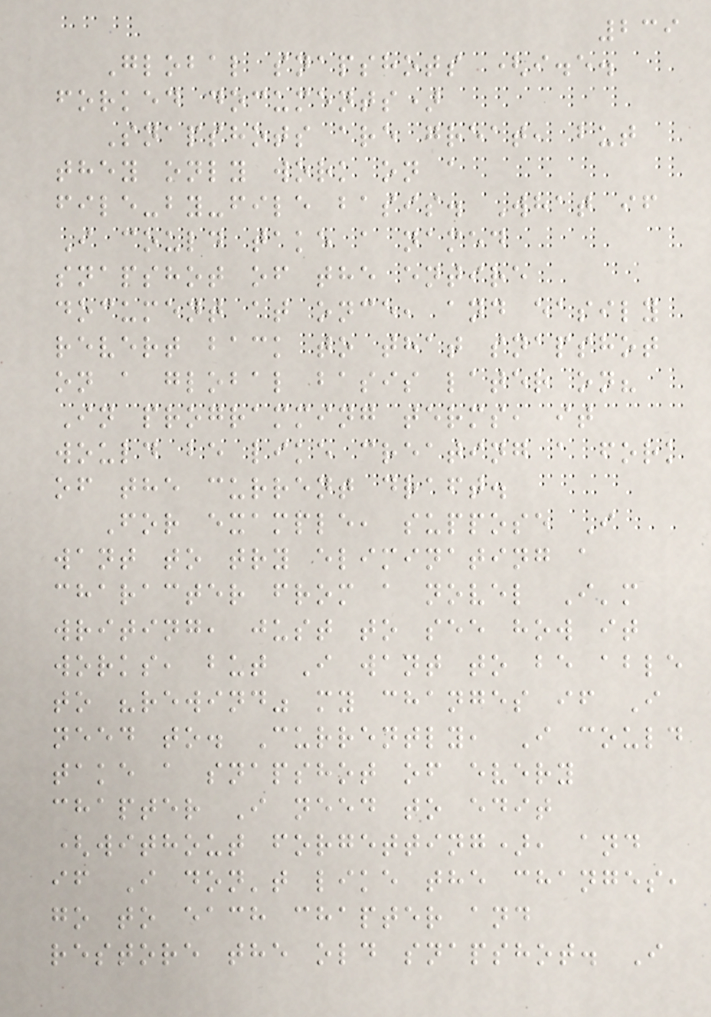239
Global snapshots (i.e.
forked documents)
Snapshots are great, but
they only work on a
file-by-file basis. What if
I could take a named
snapshot of the entire
document at once, and easily
revert back to that snapshot
on a global basis later on?
In programming terms, it
would be like creating a fork
of the current draft.
For example, suppose I
want to try eliminating a
character from a novel I'm
writing, just to see how it
works, but I want to be able
to "rewind" my changes if I
need to. Currently, I could
take a snapshot of every
chapter I need to edit
(without forgetting), and
if I don't like the changes,
go to each chapter and
restore the old snapshot. I
